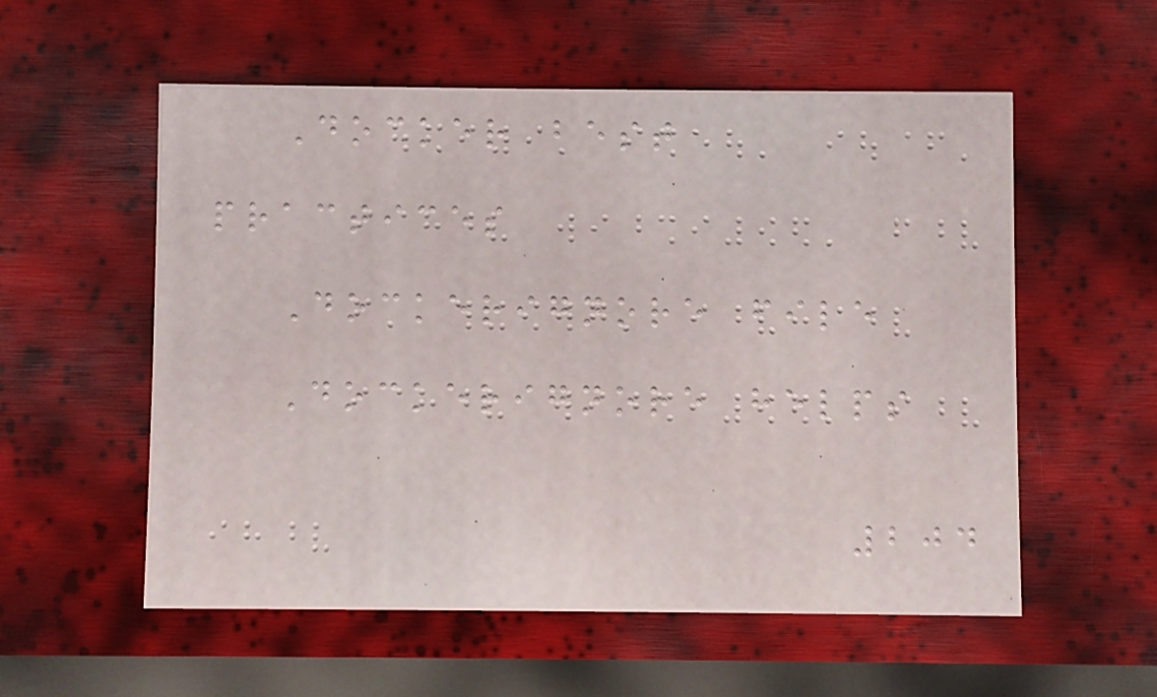Docker best
practices
Dockerignore file
Dockerignore helps
204
